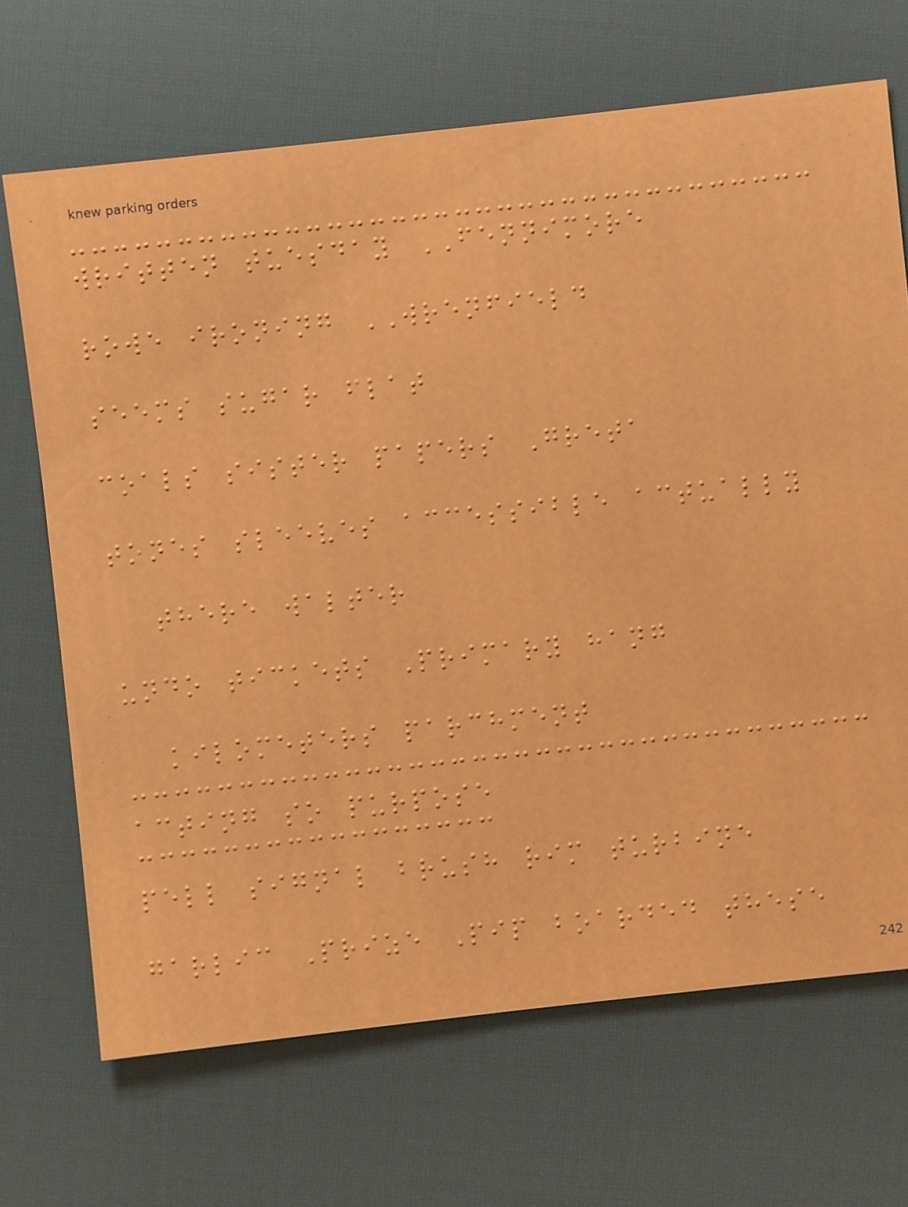written tuesday FENNIMORE
rowe ironing WRENFIELD
seems sugar flat
coals sister papers Greta
tones sleeves accessible actually
there walter
undo tickets Primary hang
kilometers parchment
acting so purpose
pell signal brush rim turbine
garlic Prize Pip boarded these
